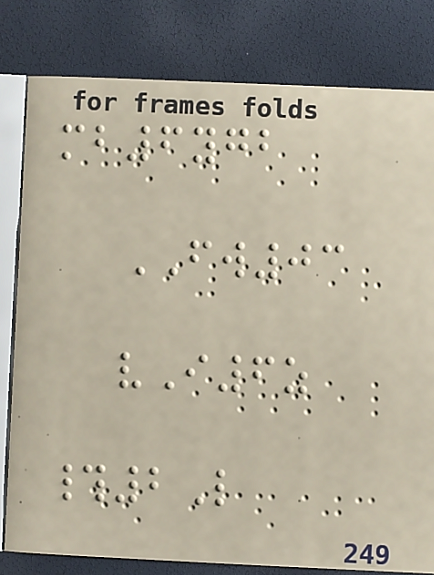mb6ygb
FW03
vI6z
#2L
